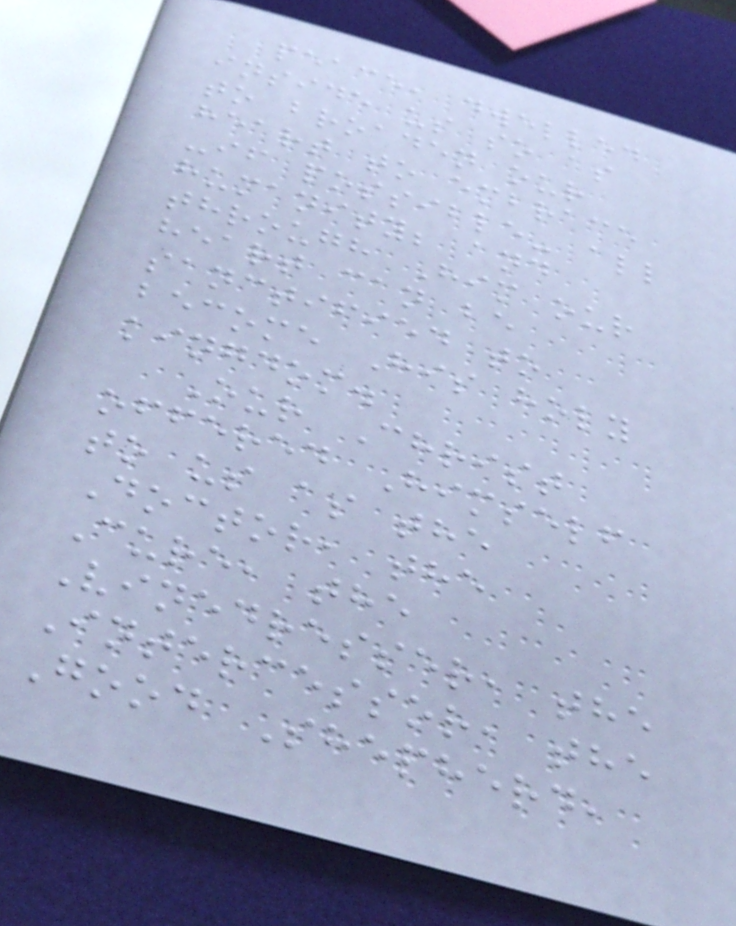peace, dwelled
inside us so as
to broaden our
heart to embrace
-if possible- all
humanity; and
through Him our
heart can be
sanctified to
become His holy
kingdom.
Our Christ
offered Himself
to us as the
Doctor, the
Cure, the
Vinedresser, the
Intercessor, the
Good Shepherd,
